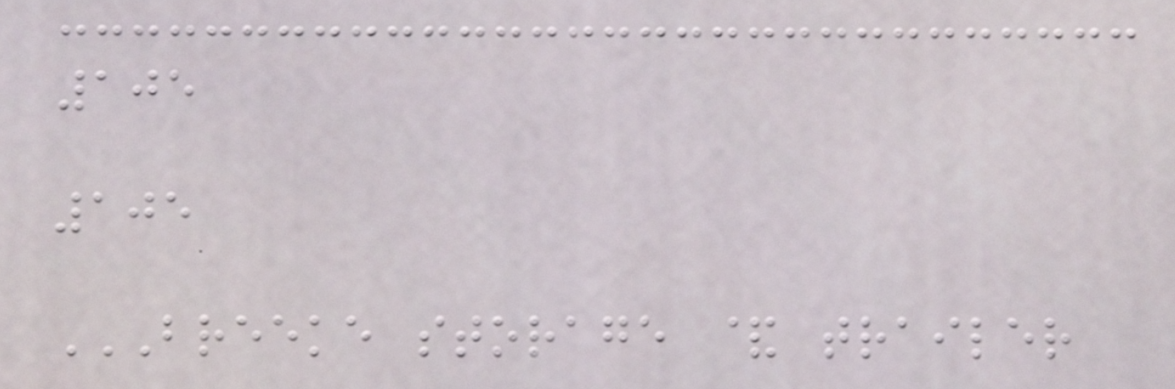105
105
BREEKE STORAGE & TRAILER
